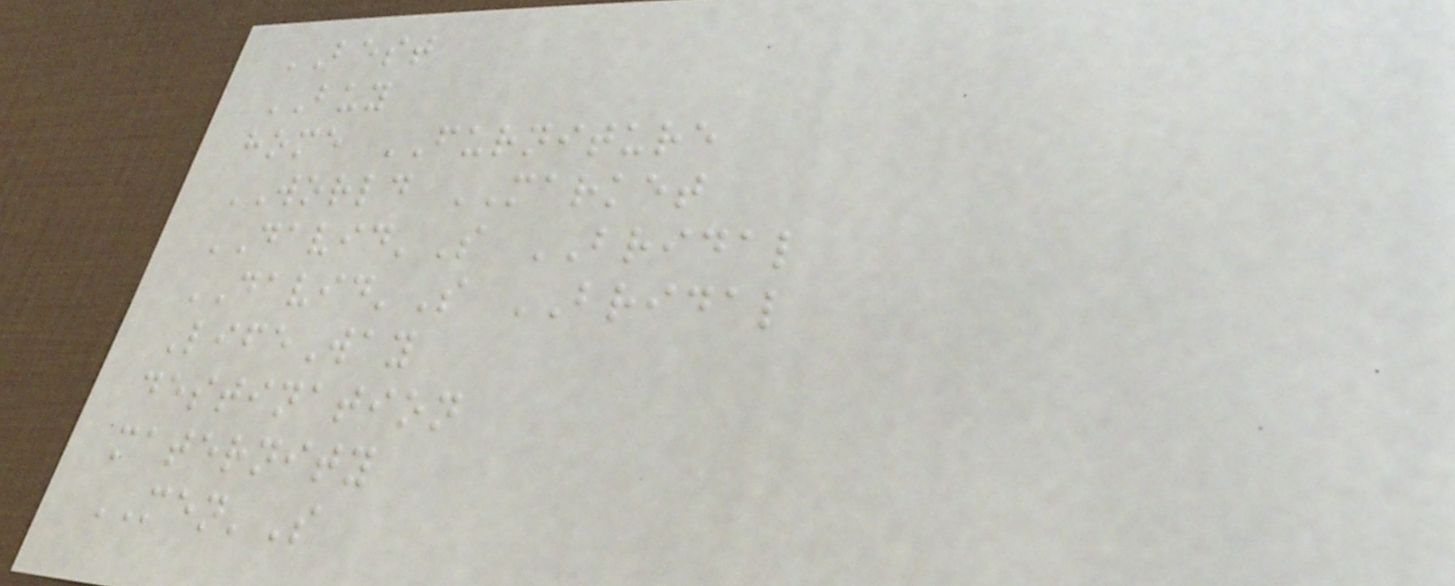BEST
BUY
home FURNITURE
WORLD MARKET
DAVID'S BRIDAL
DAVID'S BRIDAL
LifeWay
destination
maternity
MEN'S
